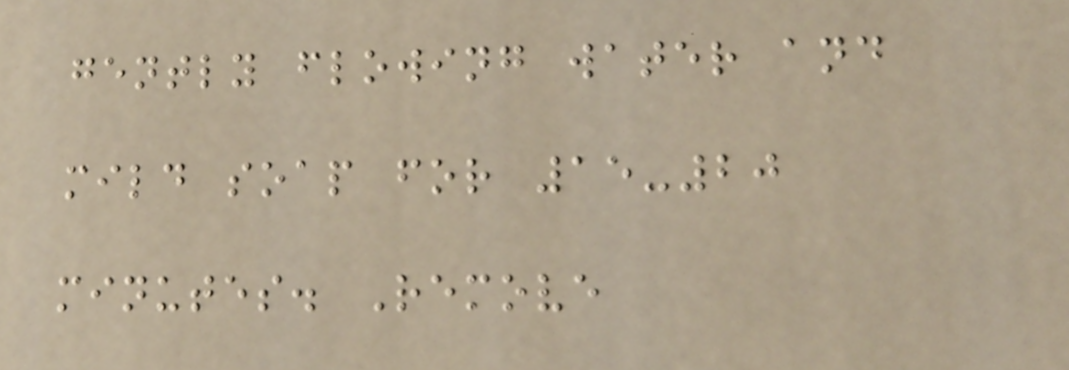gently flowing water and
mild soap for 15-20
minutes. Remove
